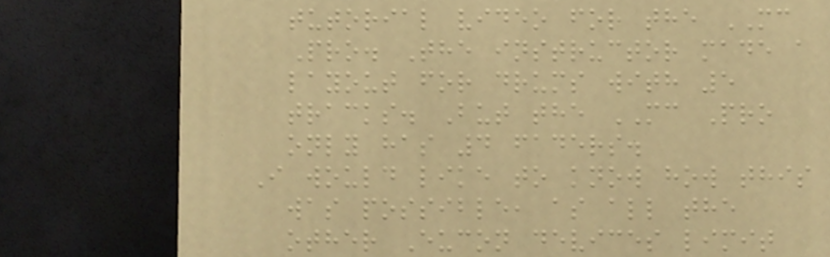tutorial video for the MC
Pro. The instructor made a
layout for drums with 5
tracks. But the MC Pro
only has 4 faders.
I would like to know how this
was possible, as all the
other Eucon devices limit
